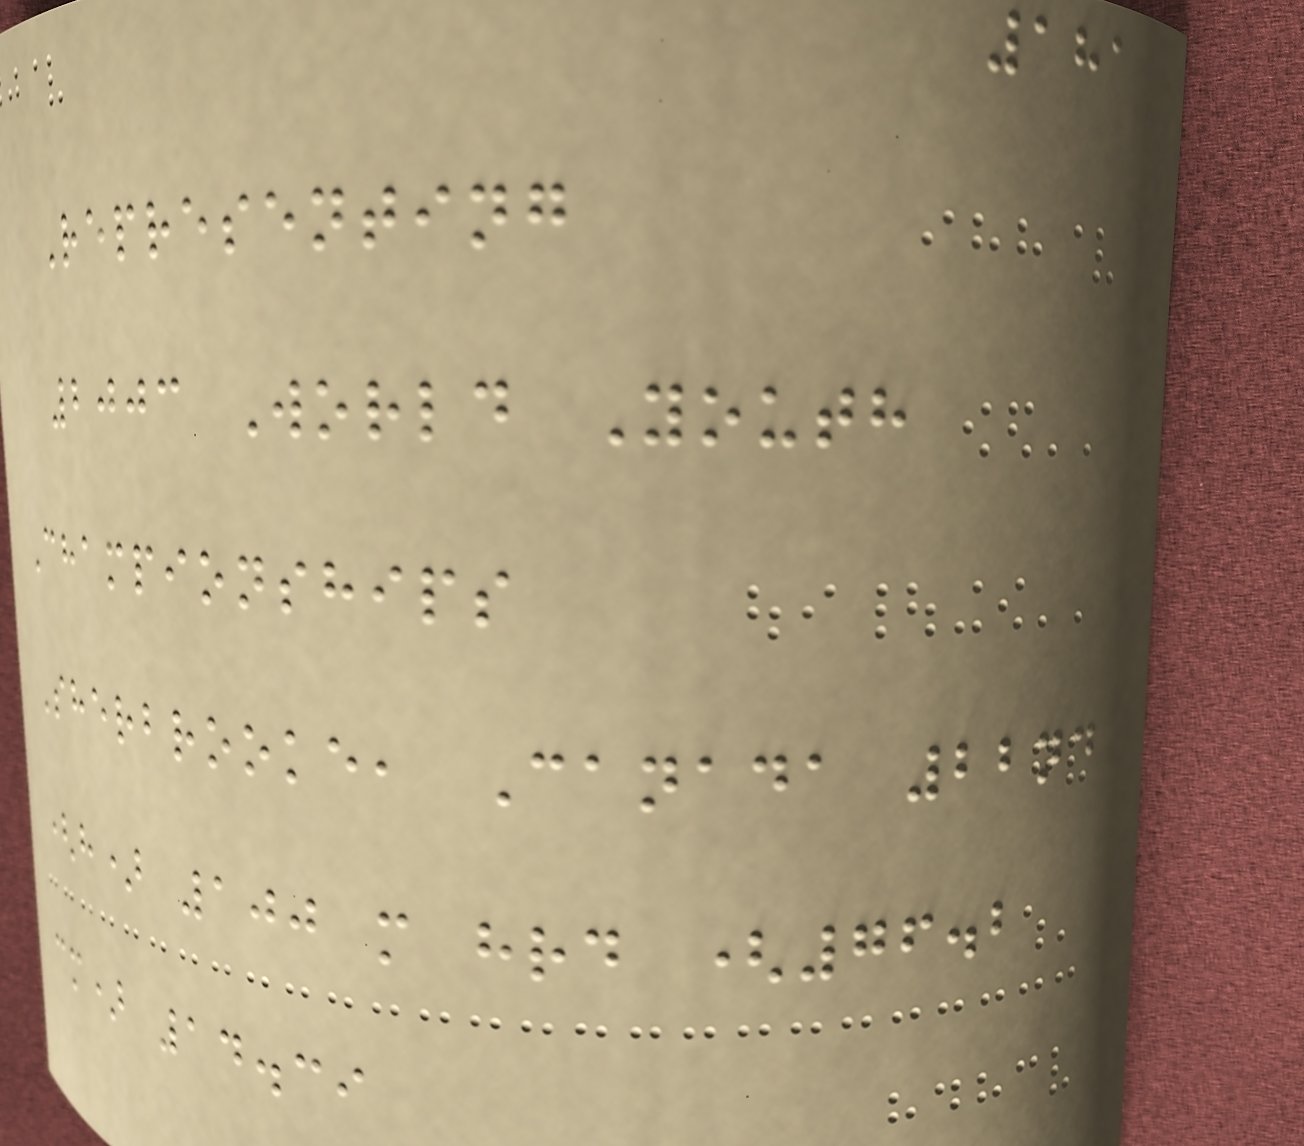181
Representing
2003 World Youth
Championships
Sherbrooke, Canada 22nd
(h) 100 m hrd (76.2
cm) 14.39
